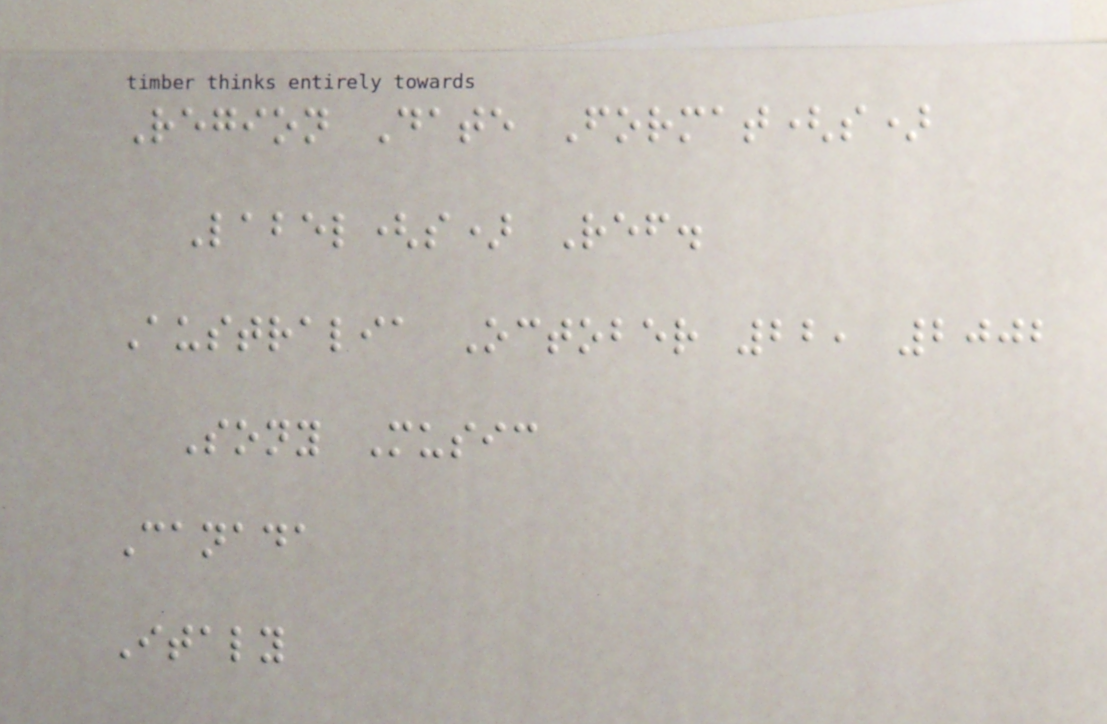Region Date Format(s)
Label(s) Ref.
Australia October 22, 2002
Sony Music
Canada
Italy
